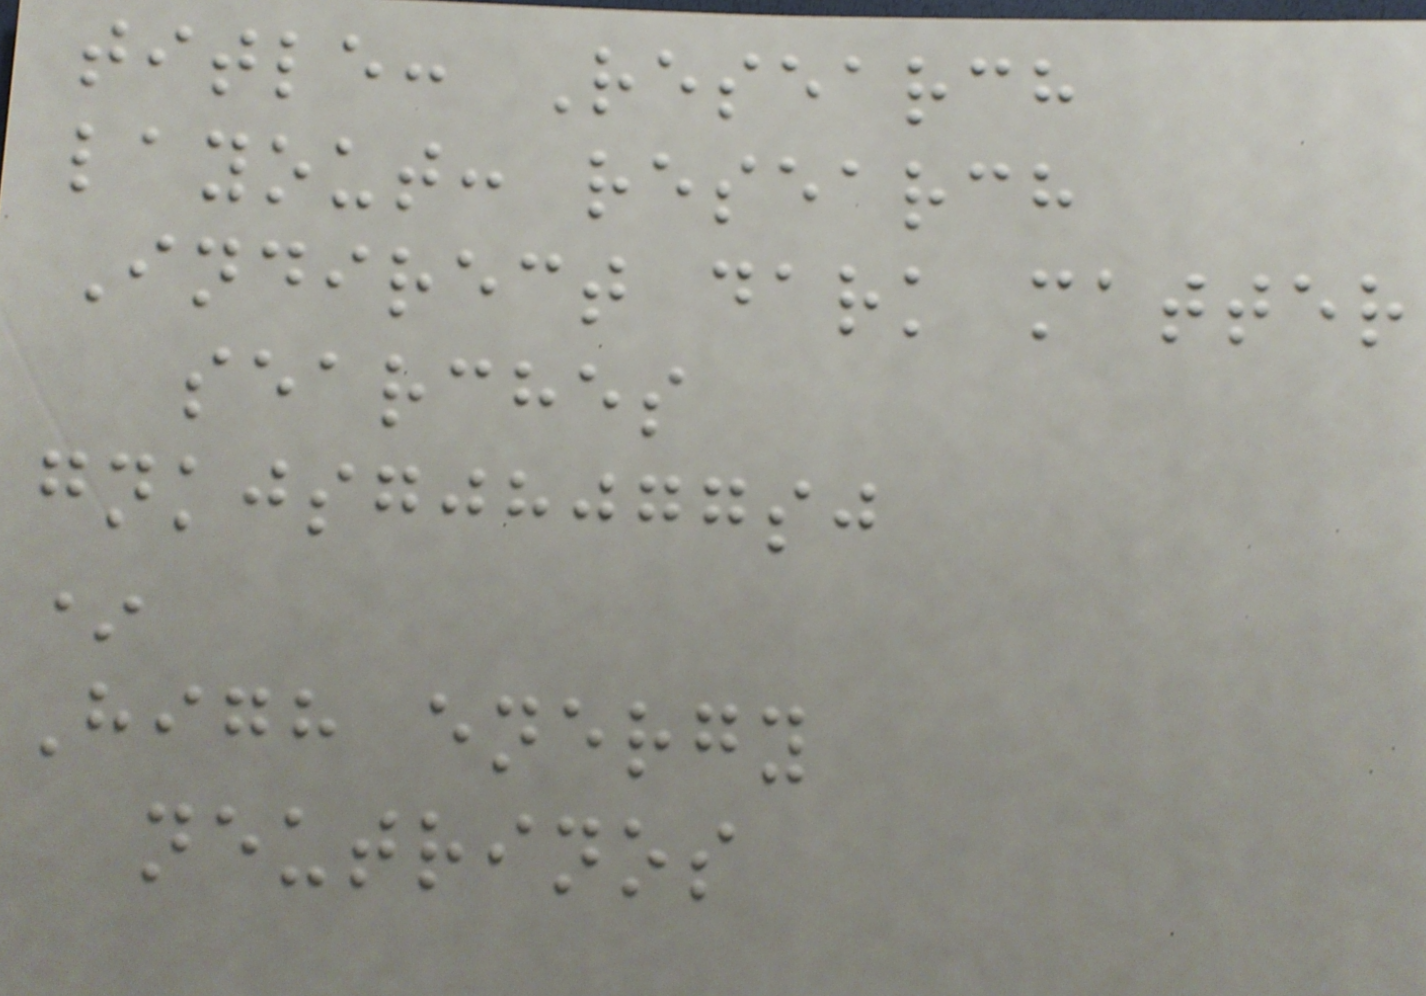title: Research
layout: research
Indirect dark matter
searches
gnkjsgjhjggsj
*
High energy
neutrinos
